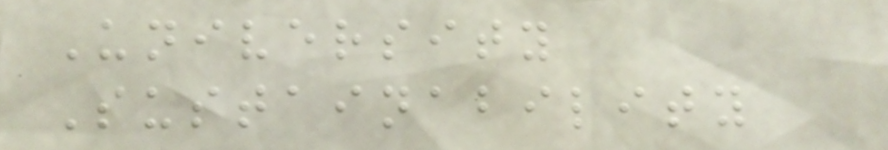University
Sustainability
